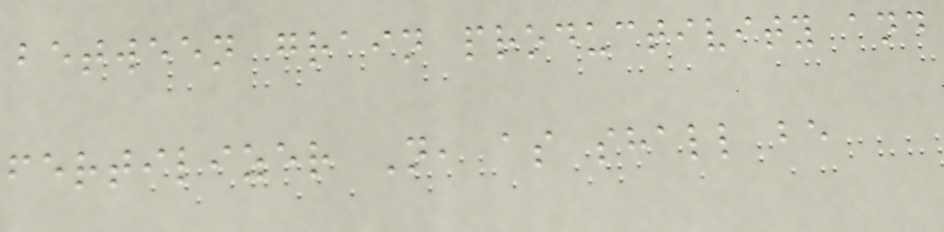between grain productivity and
fertilizer N, as shall be
